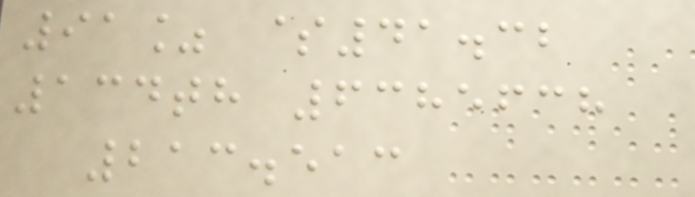91% $41.32
134th 6385638
213.513
